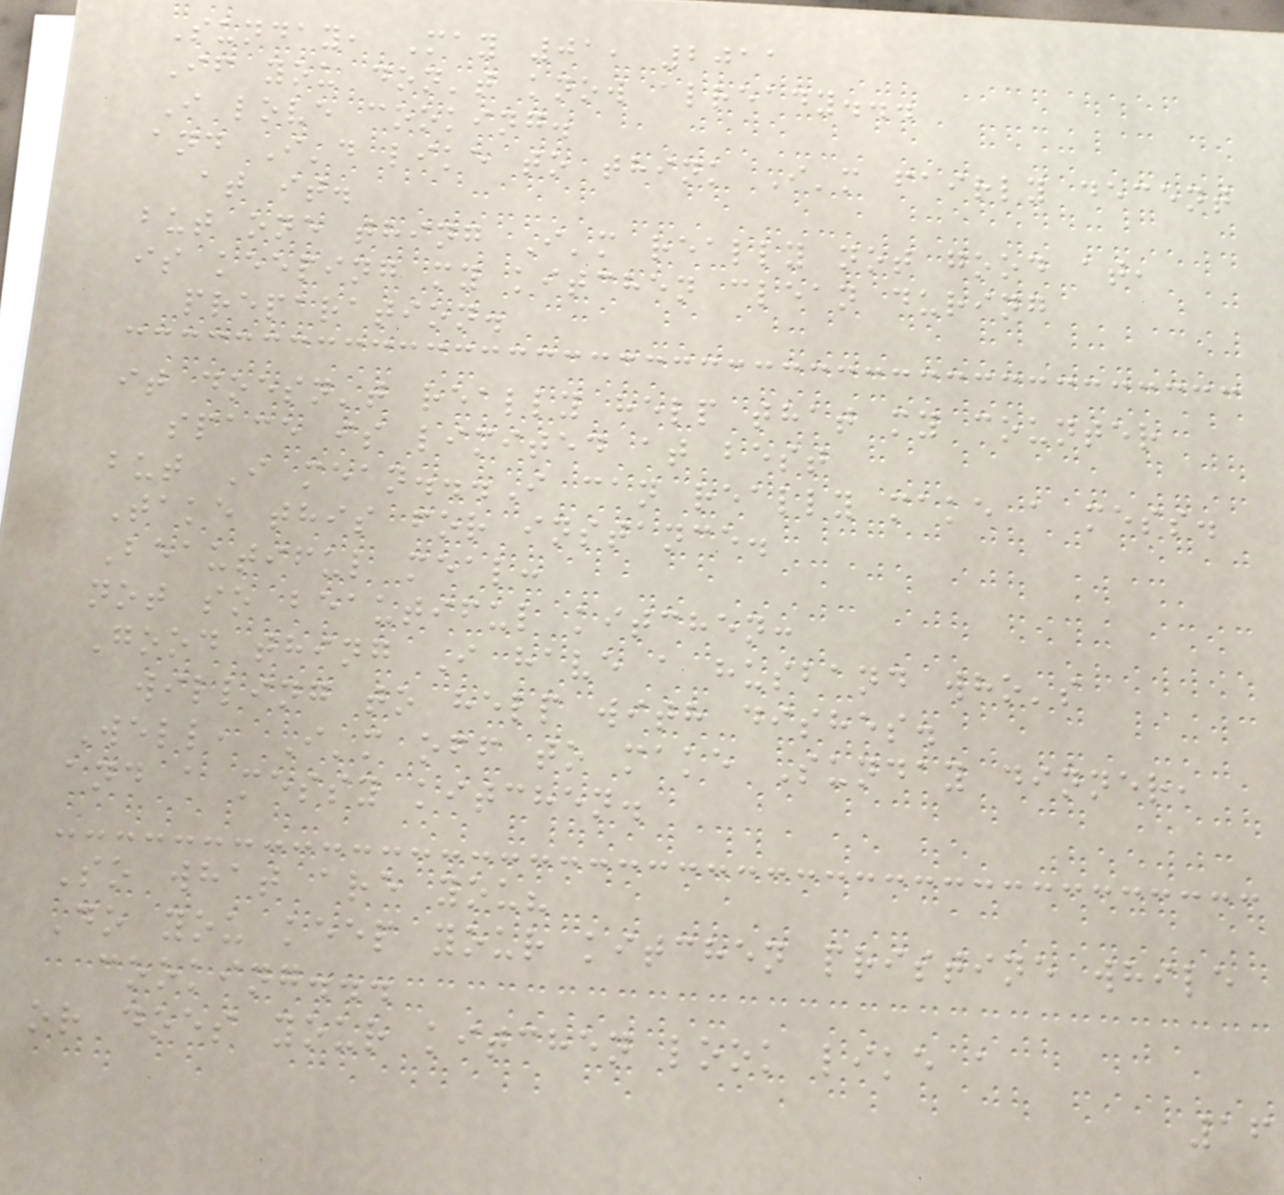Sunday, May 01, 2011
If you don't know already...
I love cooking.
and I'd like to think I'm fairly decent
at it.
but one thing I'm really not good at,
is keeping my kitchen clean during
preparation.
it doesn't really help that my counter
space is limited at best
but I mean...I can really make a mess.
Take this for instance.
Beautiful meal:
not so beautiful kitchen:
Good thing I have a husband who's
willing to help with dishes.
Well, I'm off to make Sunday dinner,
and a messy kitchen.
So what are you?
Do you keep your kitchen pristine while
cooking...
or does your kitchen look like a
16
